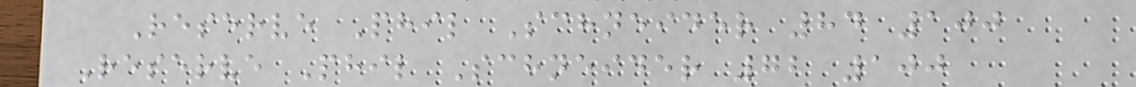Reserve Phil Schneider 84 100
Reserve Phil Schneider 72 100
